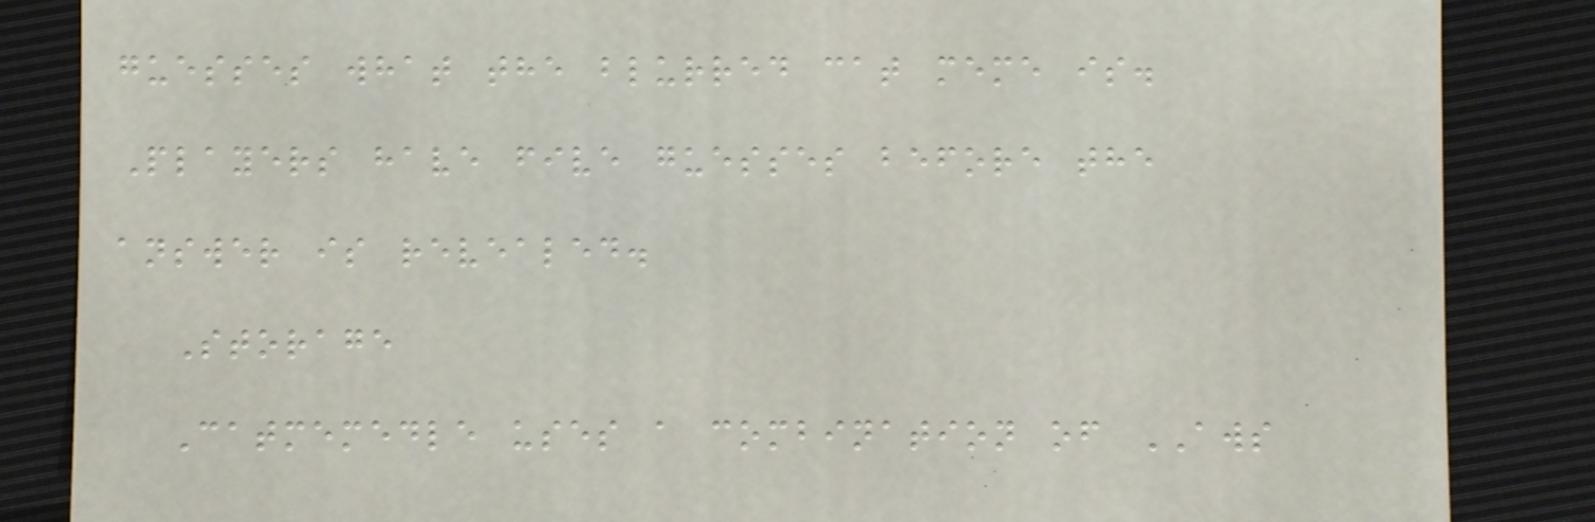guesses what the blurred cat meme is.
Players have five guesses before the
answer is revealed.
Storage
Catmemedle uses a combination of AWS
